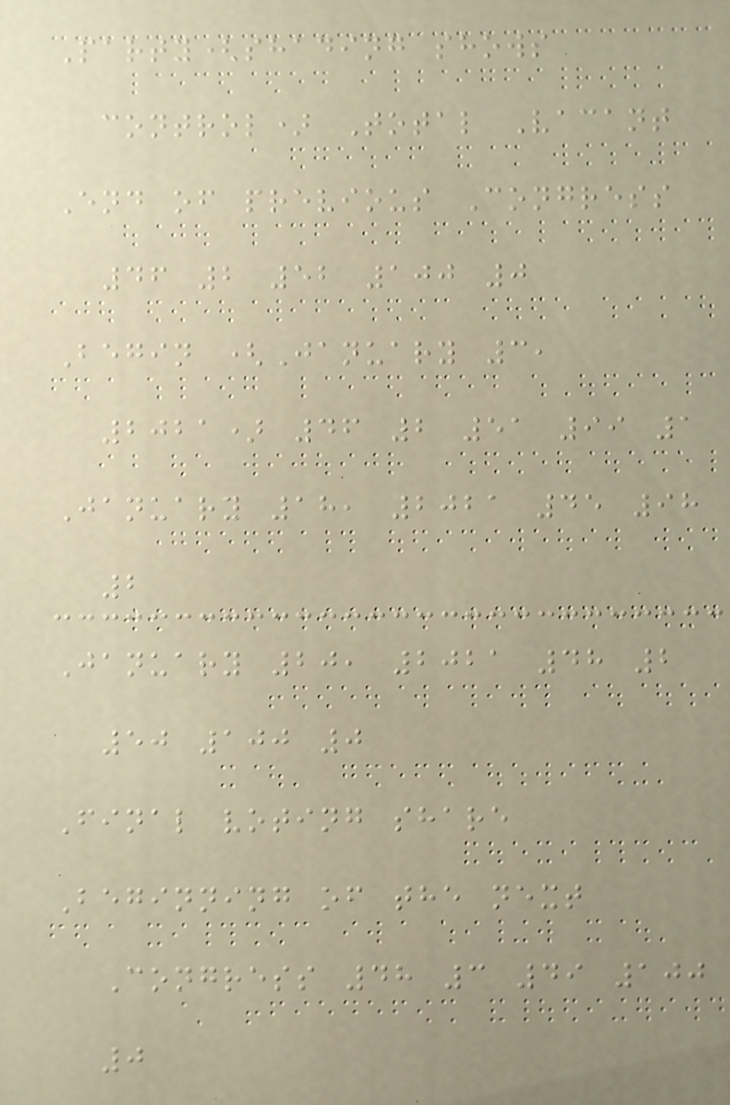Party(shading shows
control) Total Vacant
End of previous Congress
46 2 52 100 0
Begin (January 3,
2021) 46 2 51 99 1
January 18, 2021 45 98
2
January 20, 2021 48 2
50 100 0
Final voting share
Beginning of the next
Congress 48 3 49 100
0
